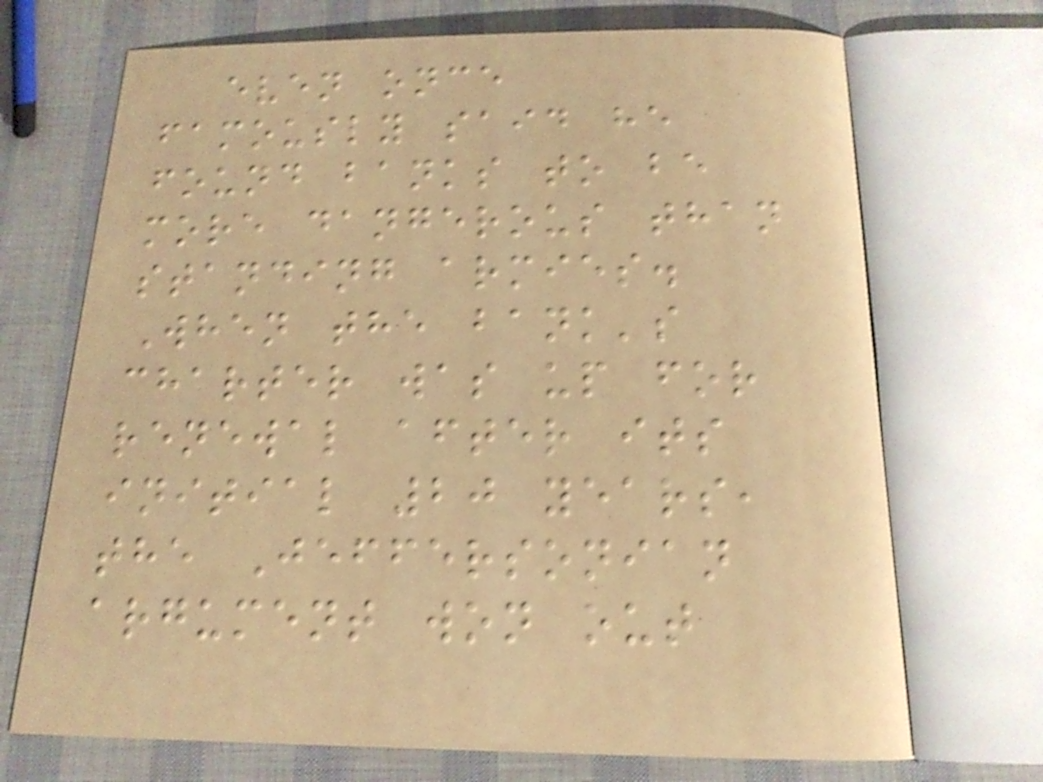even once
famously said he
found banks to be
more dangerous than
standing armies.
When the bank's
charter was up for
renewal after its
initial 20 years,
the Jeffersonian
argument won out
